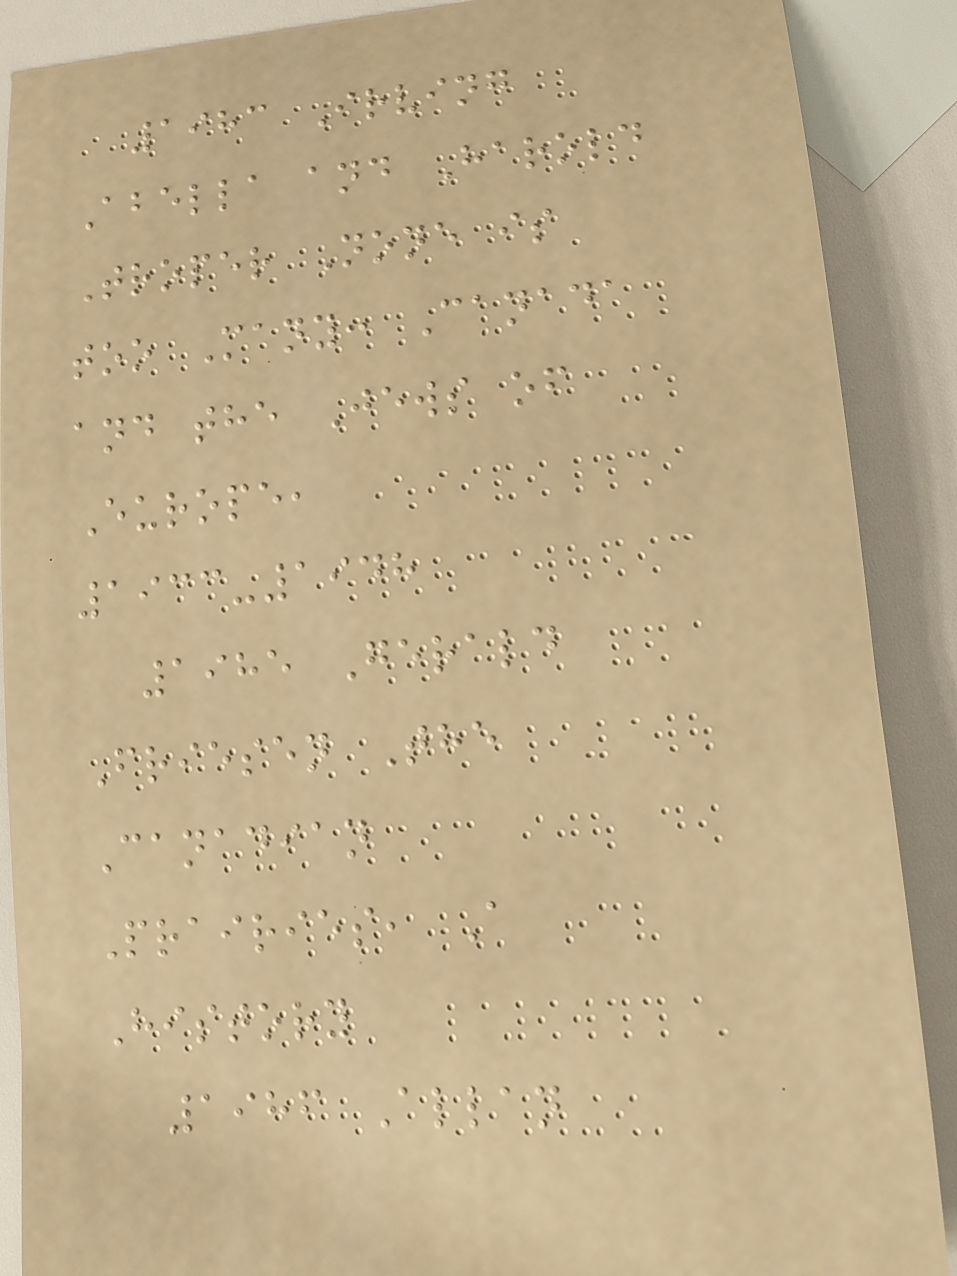1983 Irving
Abella and Harold
Troper None is
too Many: Canada
and the Jews of
Europe,
1933-1948
1985 Gerald
Friesen The
Canadian
Prairies, A
History
1986 Allan
